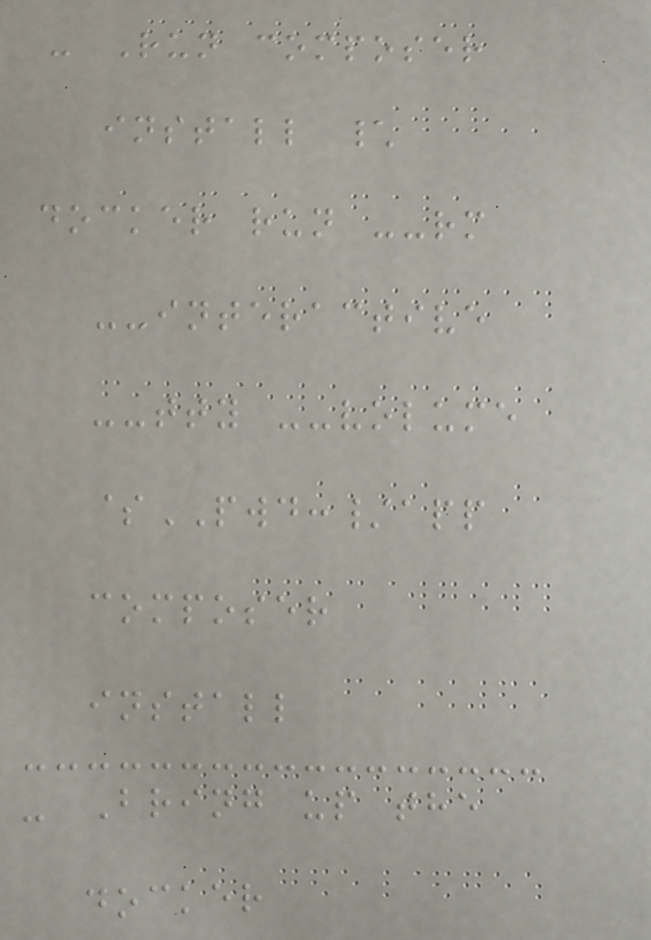- Run composer
install \
docker run --rm
--interactive
--tty --volume
$PWD:/app
composer
install
- Bring up the
docker
